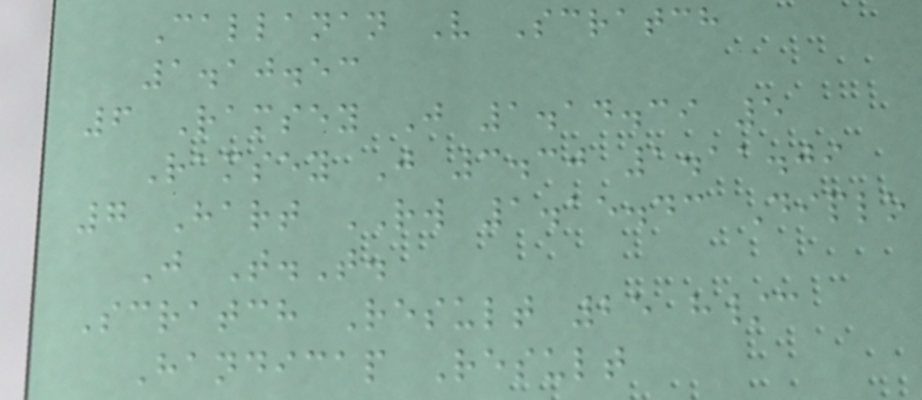Callanan V Scratch
1.10.53
6 Ramsey J 1.14.39 5
Ramsey J 3.30 1.11.09
7 Hart RW 1.15.43 Diplo
J T.T.
Scratch Result 25 h/c
Handicap Result
